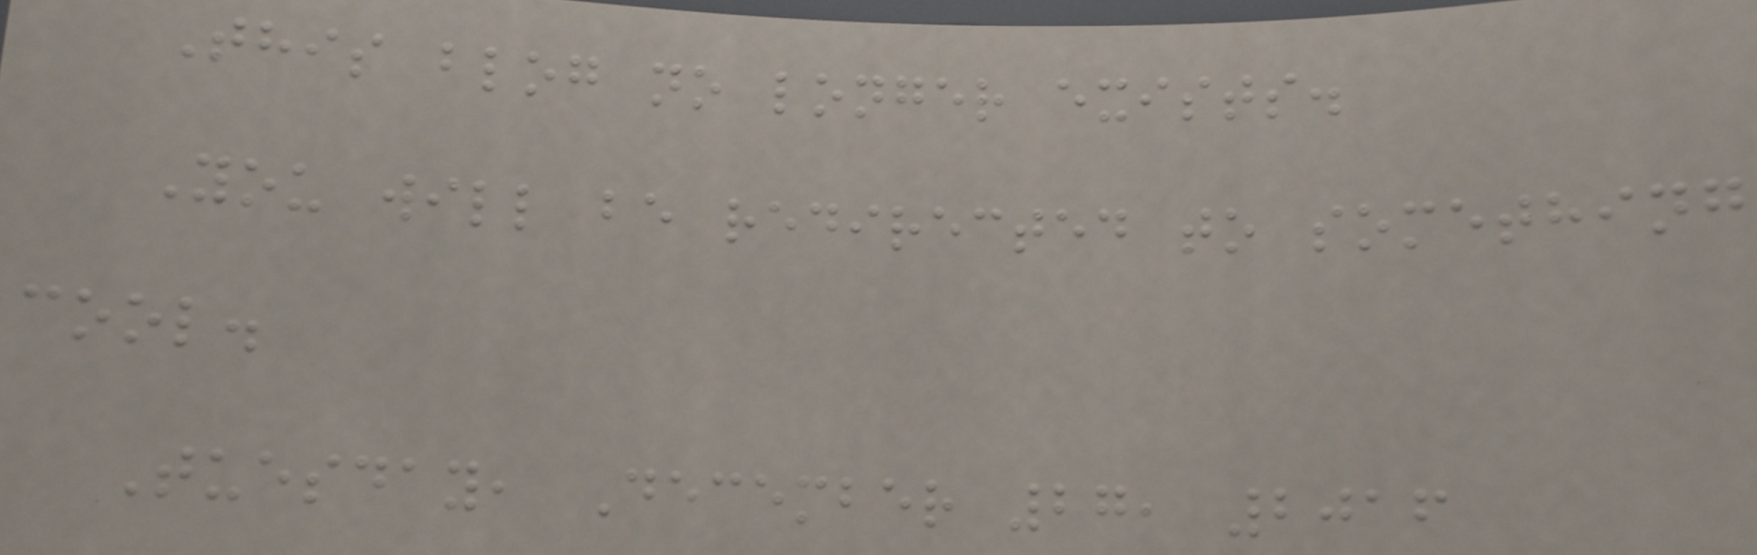This blog no longer exists.
You will be redirected to something
cool.
Tuesday, December 27, 2016
